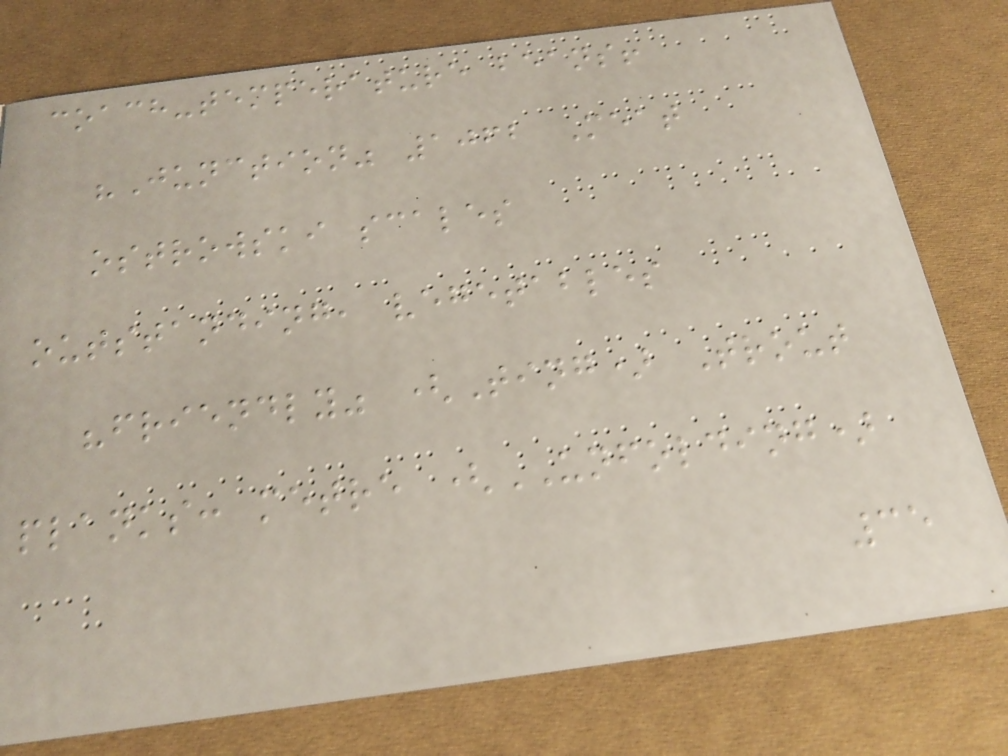coach-temperature beans!
"Junction" 1062 Meat
ostrowski scales
outstanding, vegetables
"friendly" (Ting) Trout
planks: metre (UNFOLDING)
35
